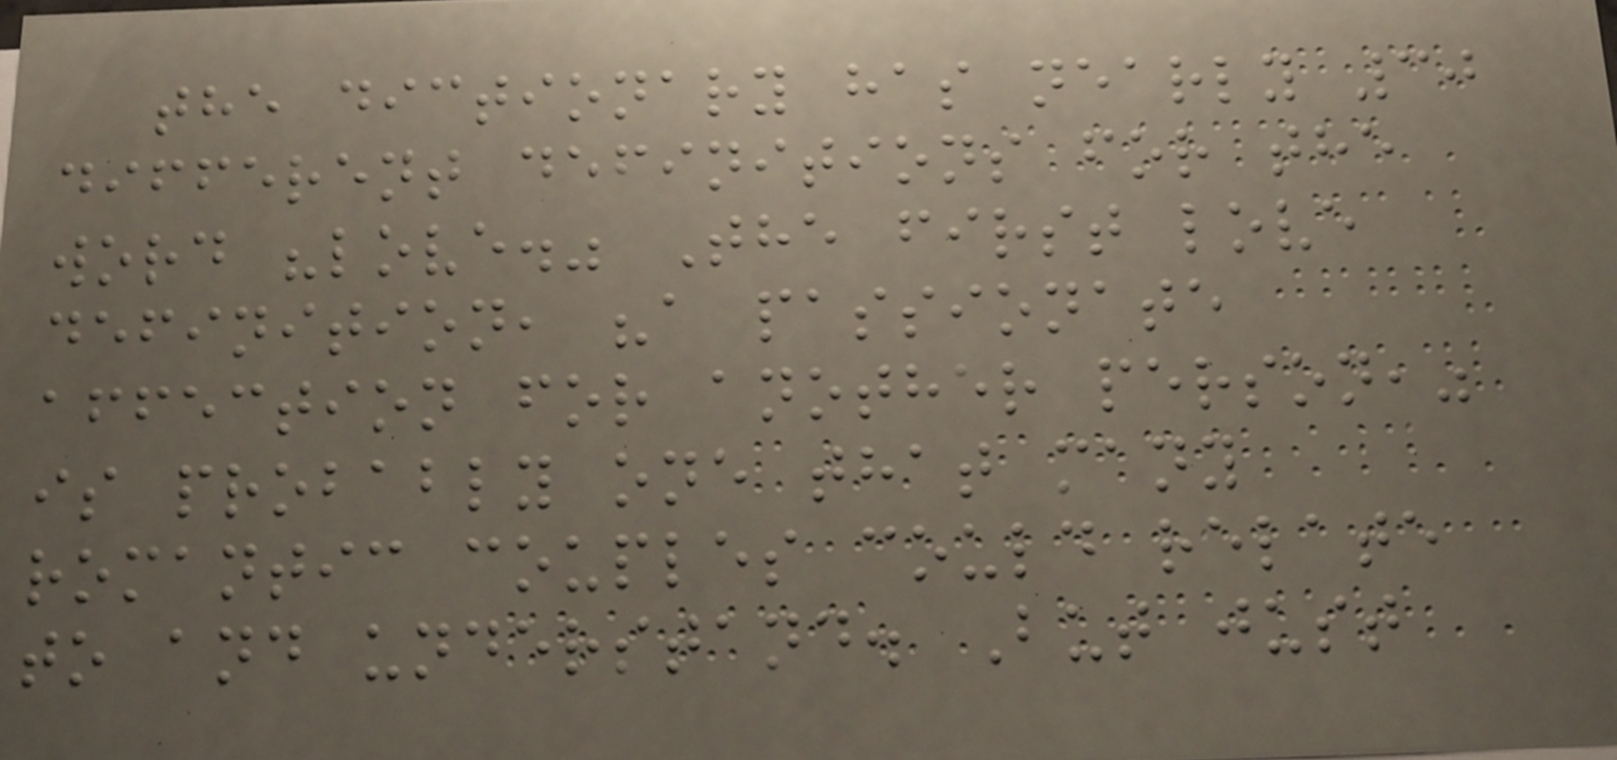the dictionary has nearly 30
different definitions for the
word "love." The first love
definition, "a passionate
affection for another person,"
is probably one that many
romantic couples could relate
to and understand. But just
